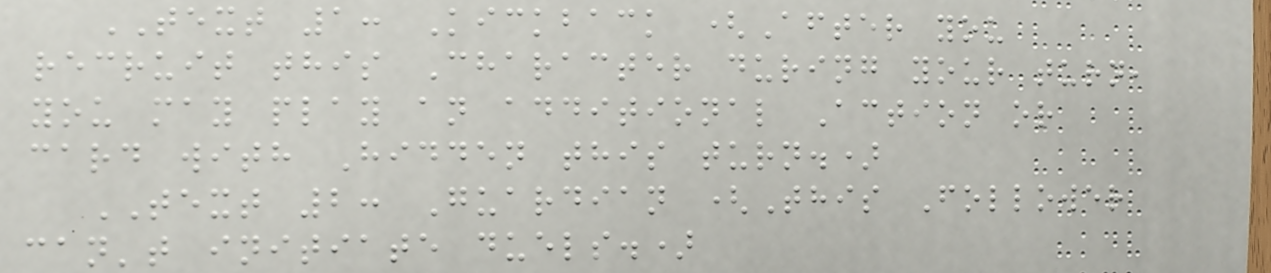TEXT 1: Kickback (After you
recruit this Character during your turn,
you may play an additional Action or
card with Hidden this turn.)
TEXT 2: Guardian (This Follower
can't initiate duels.)
